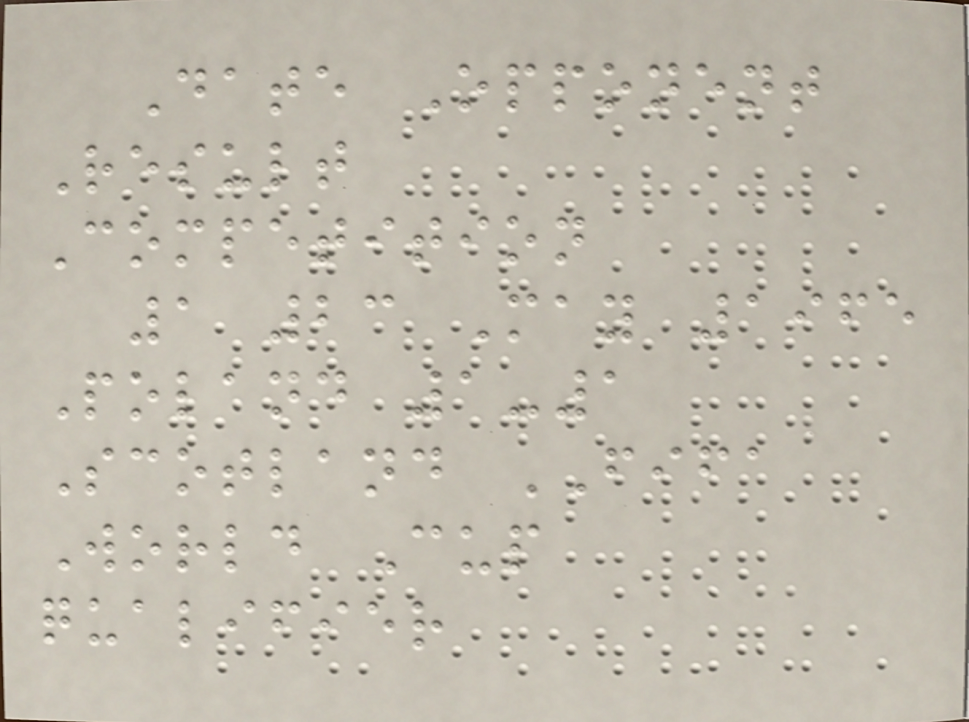Date Opponent
Result
Competition
1 23 May 1965
Poland 1-1
Scotland FIFA
World Cup
qualifier
